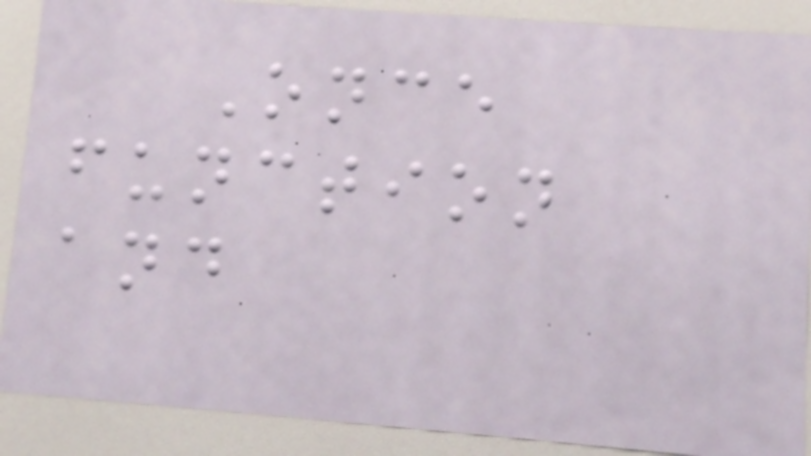Once
function
and
